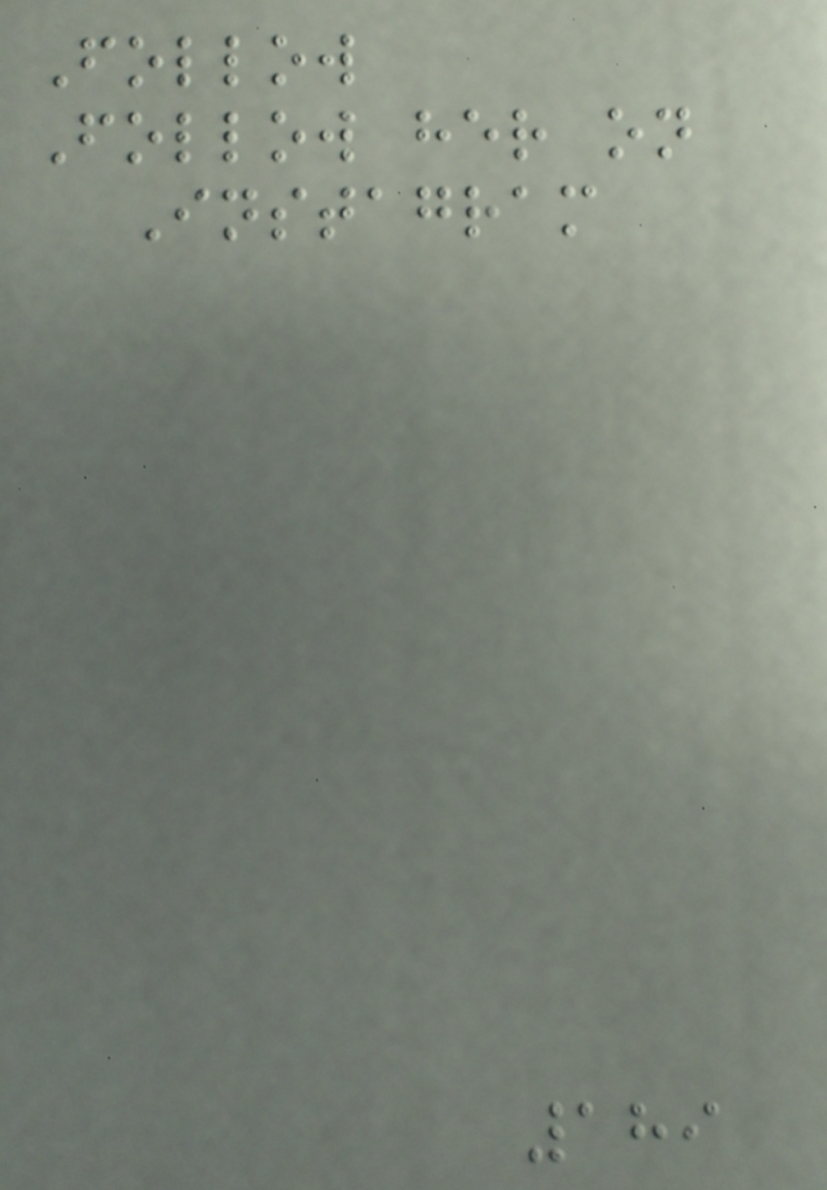Follow
Follow her on
Instagram
189
